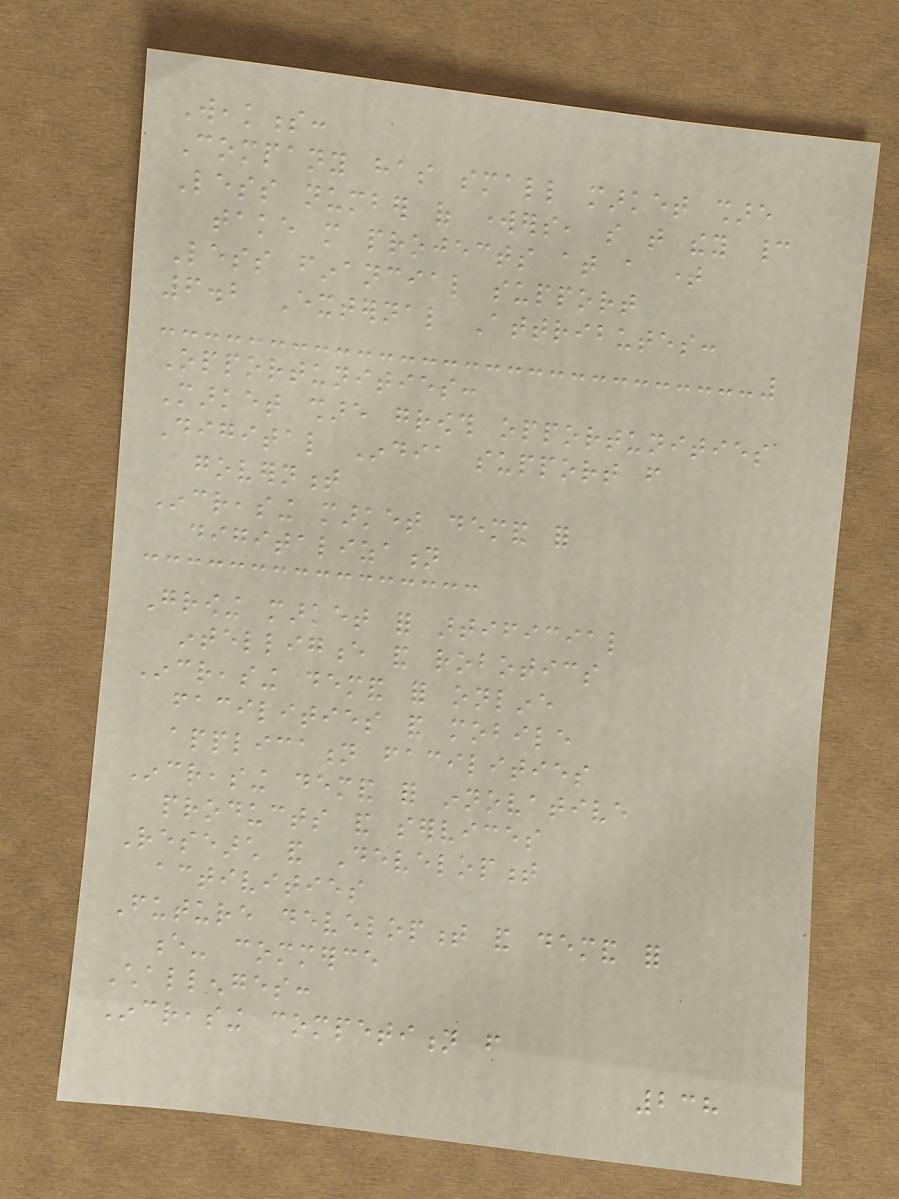Weakness:
Company has small market share
Less number of workers, so that they cannot
take more projects at a time
Less financial support
6.2 External Attributes:
Opportunities:
Market share growth opportunities
Digital India support from
government
Increasing market demand for
digitalization
Growing market for artificial
intelligence and robotics
Increasing demand for online
facilities and mobile
application facilities
Increasing demand for innovative
products and services
Research and Development
activities
Future development and demand for
e- commerce
Challenges:
Increasing competition from
238
